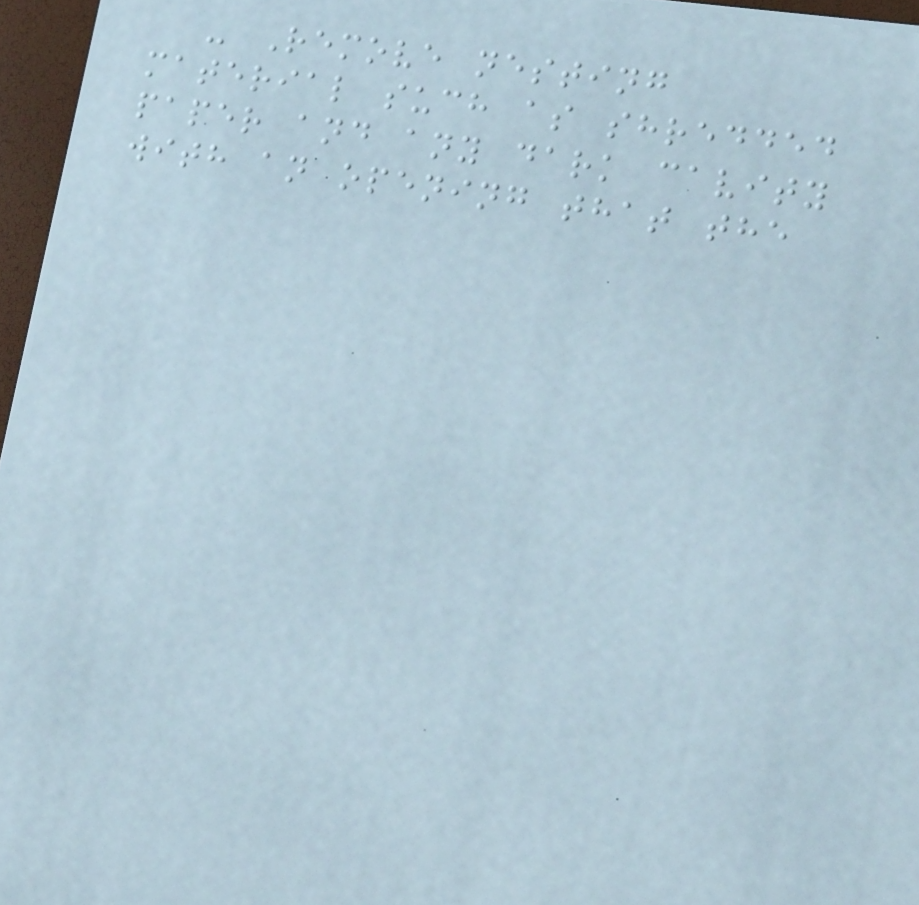- Remove nesting
material such as shredded
paper and any dark cavity
with an opening that the
